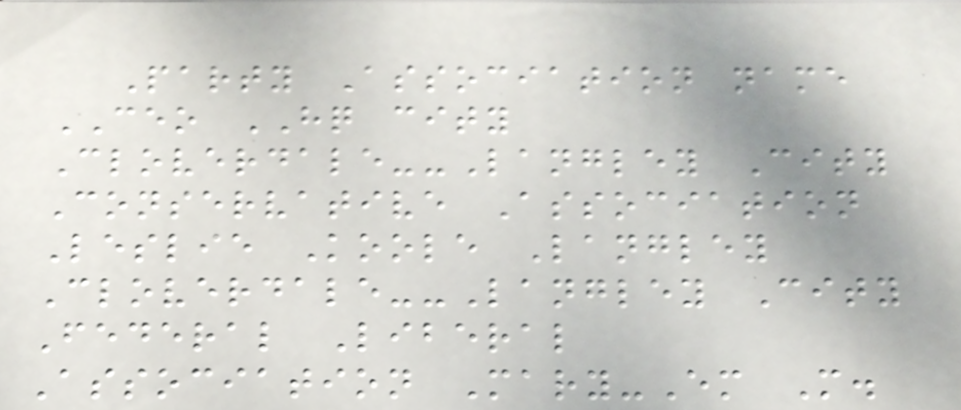Party Association name
CEO HQ city
Cloverdale--Langley City
Conservative Association
Leslie Koole Langley
Cloverdale--Langley City
Federal Liberal
Association Mary-Em M.
